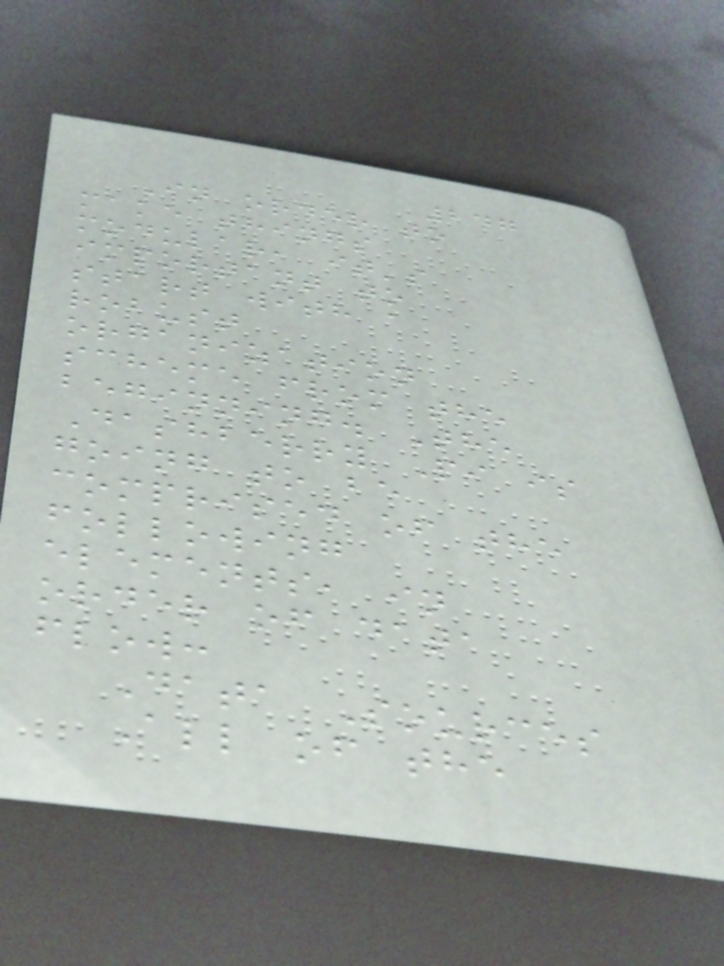247
In order to
make things
modular, it's
important to
start with a
robust
organization
scheme from the
beginning. The
Dashberry Pi is
going to be
comprised of the
following
elements, in
order of data
flow:
Data Sources
All of the
